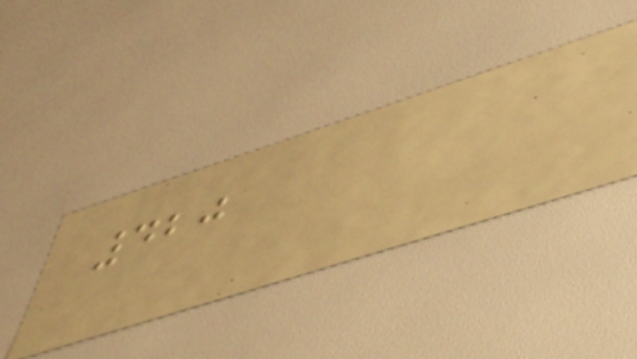420
